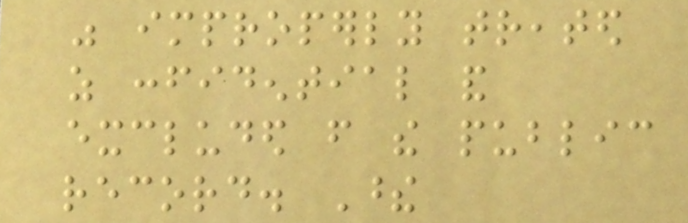was improperly treated
as confidential and
excluded from the public
record. These
